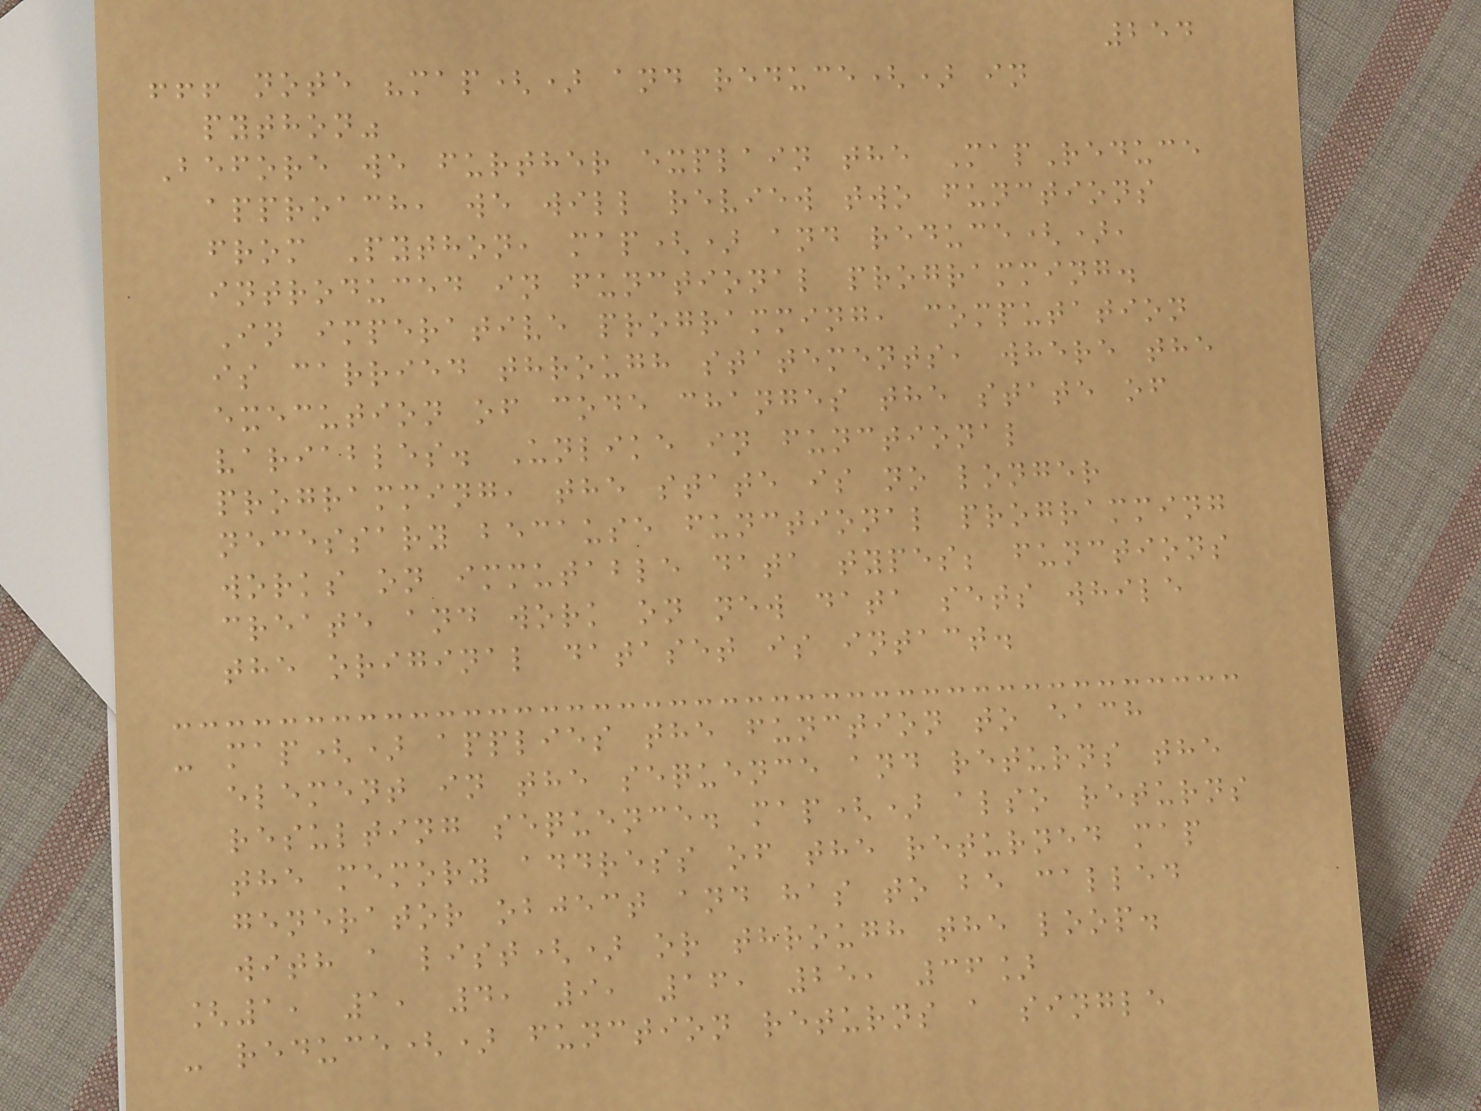254
!!! note "map() and reduce() in
python"
Before we further explain the MapReduce
approach, we will review two functions
from Python, map() and reduce(),
introduced in functional programming.
In imperative programming, computation
is carried through statements, where the
execution of code changes the state of
variables. Unlike in functional
programming, the state is no longer
necessary because functional programming
works on immutable data types; functions
create and work on new data sets while
the original dataset is intact.
- map() applies the function to each
element in the sequence and returns the
resulting sequence. map() also returns
the memory address of the returned map
generator object and has to be called
with a list() or through the loop.
[1, 1, 4, 9, 16, 25, 36]
- reduce() function returns a single
